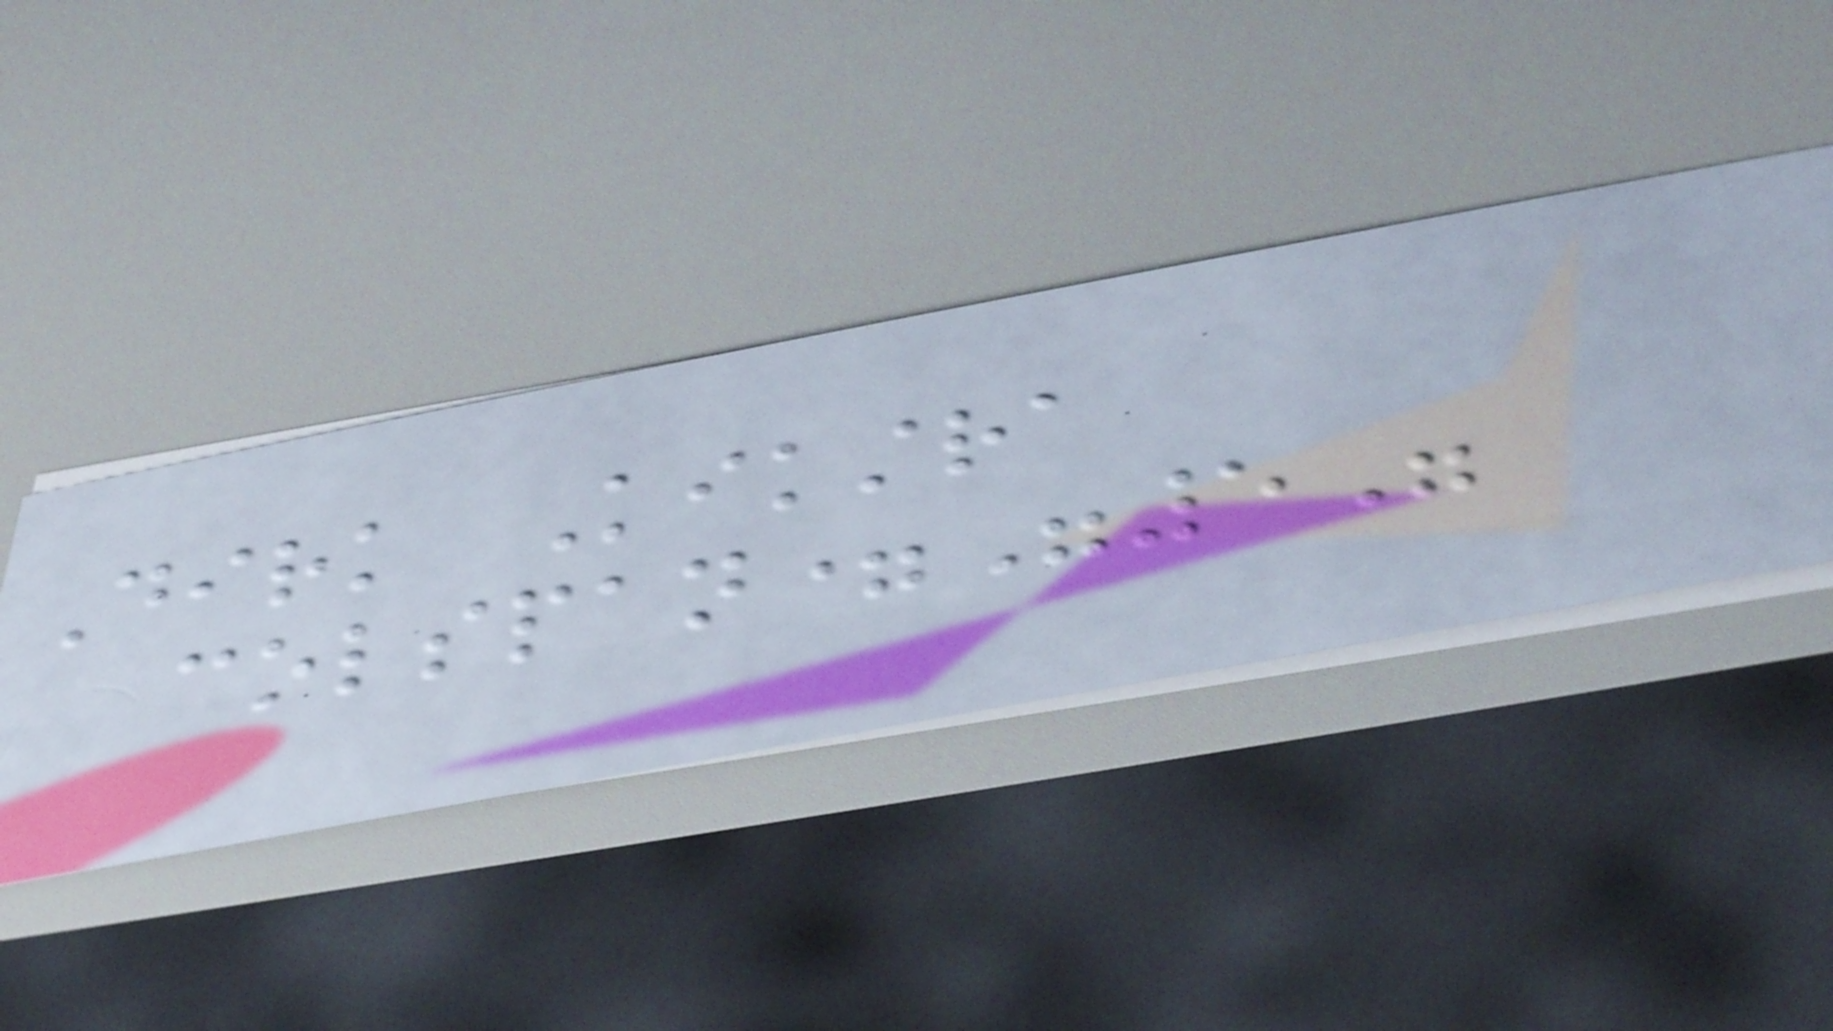Dirk Kikstra
colspan="5"
